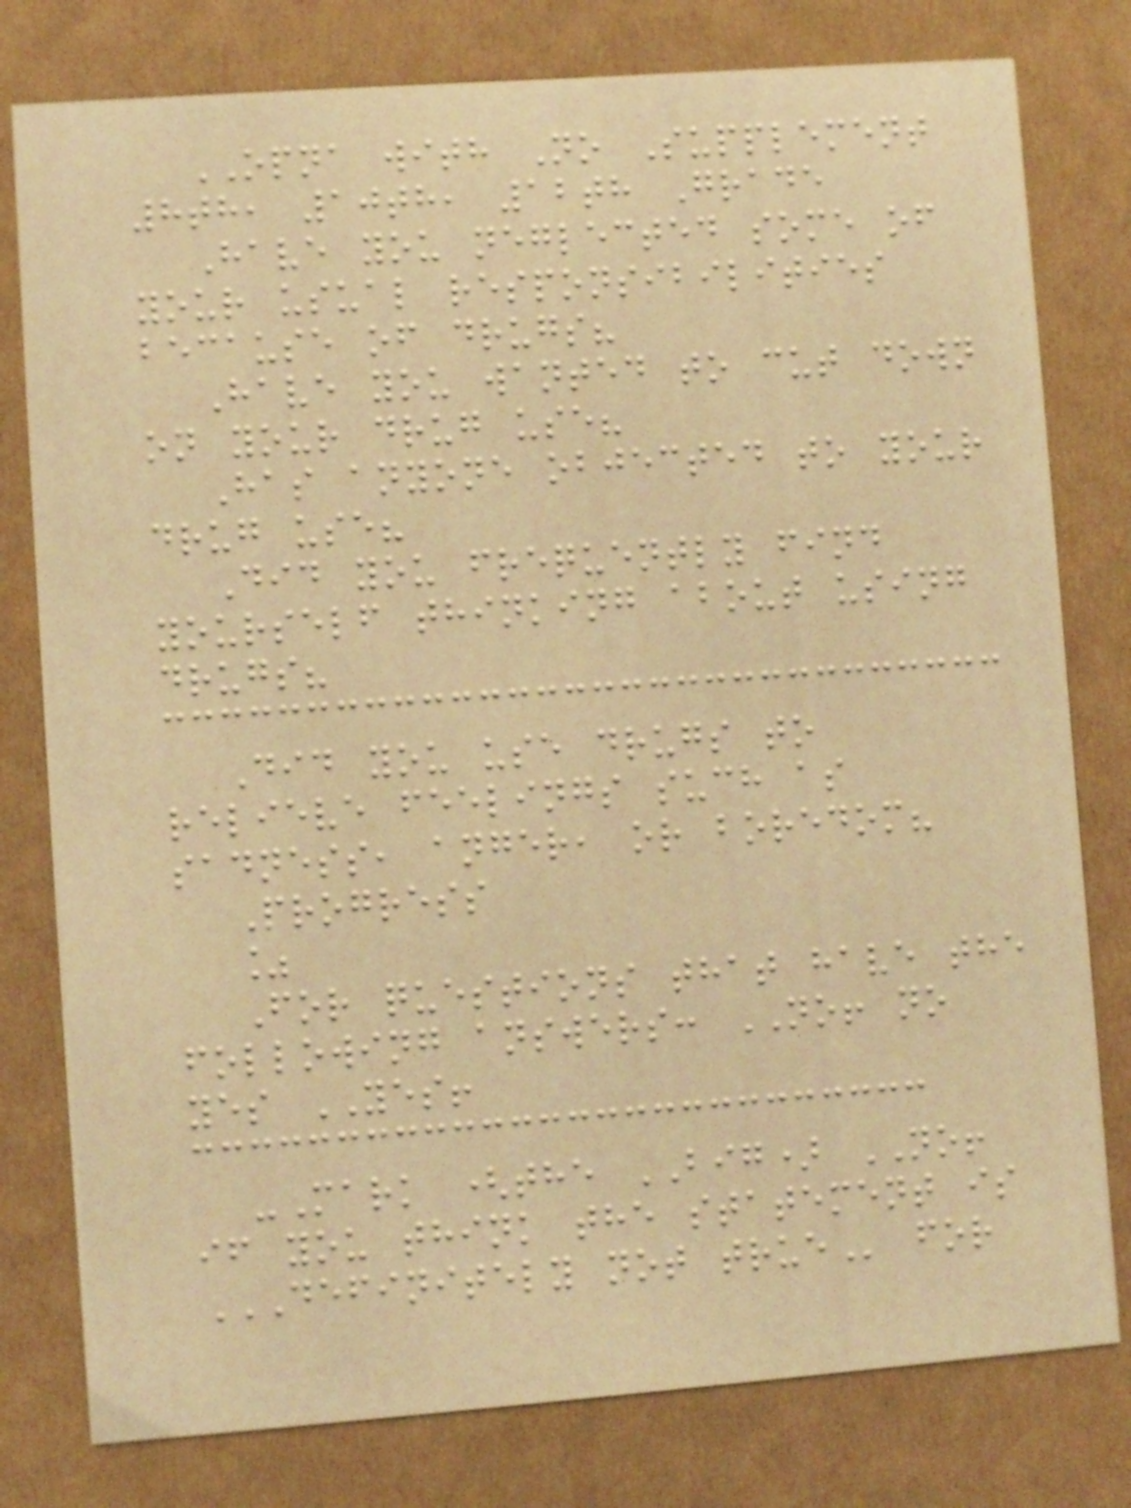OPNA with No Supplement
8th, 10th, 12th Grade
Have you neglected some of
your usual responsibilities
because of drugs?
Have you wanted to cut down
on your drug use?
Has anyone objected to your
drug use?
Did you frequently find
yourself thinking about using
drugs?
Did you use drugs to
relieve feelings such as
sadness, anger, or boredom?
Progress
%
For questions that have the
following answers: NO! no
yes YES!
-Mark (the BIG) NO!
if you think the statement is
DEFINITELY NOT TRUE for
